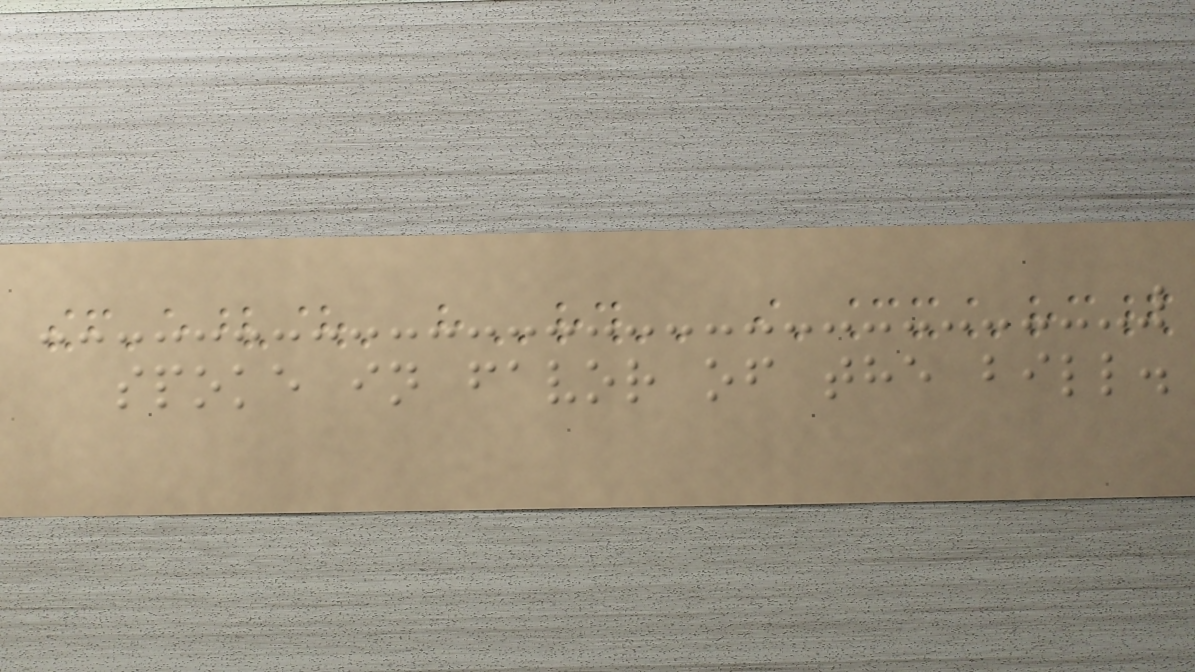spoke in favor of the bill.
